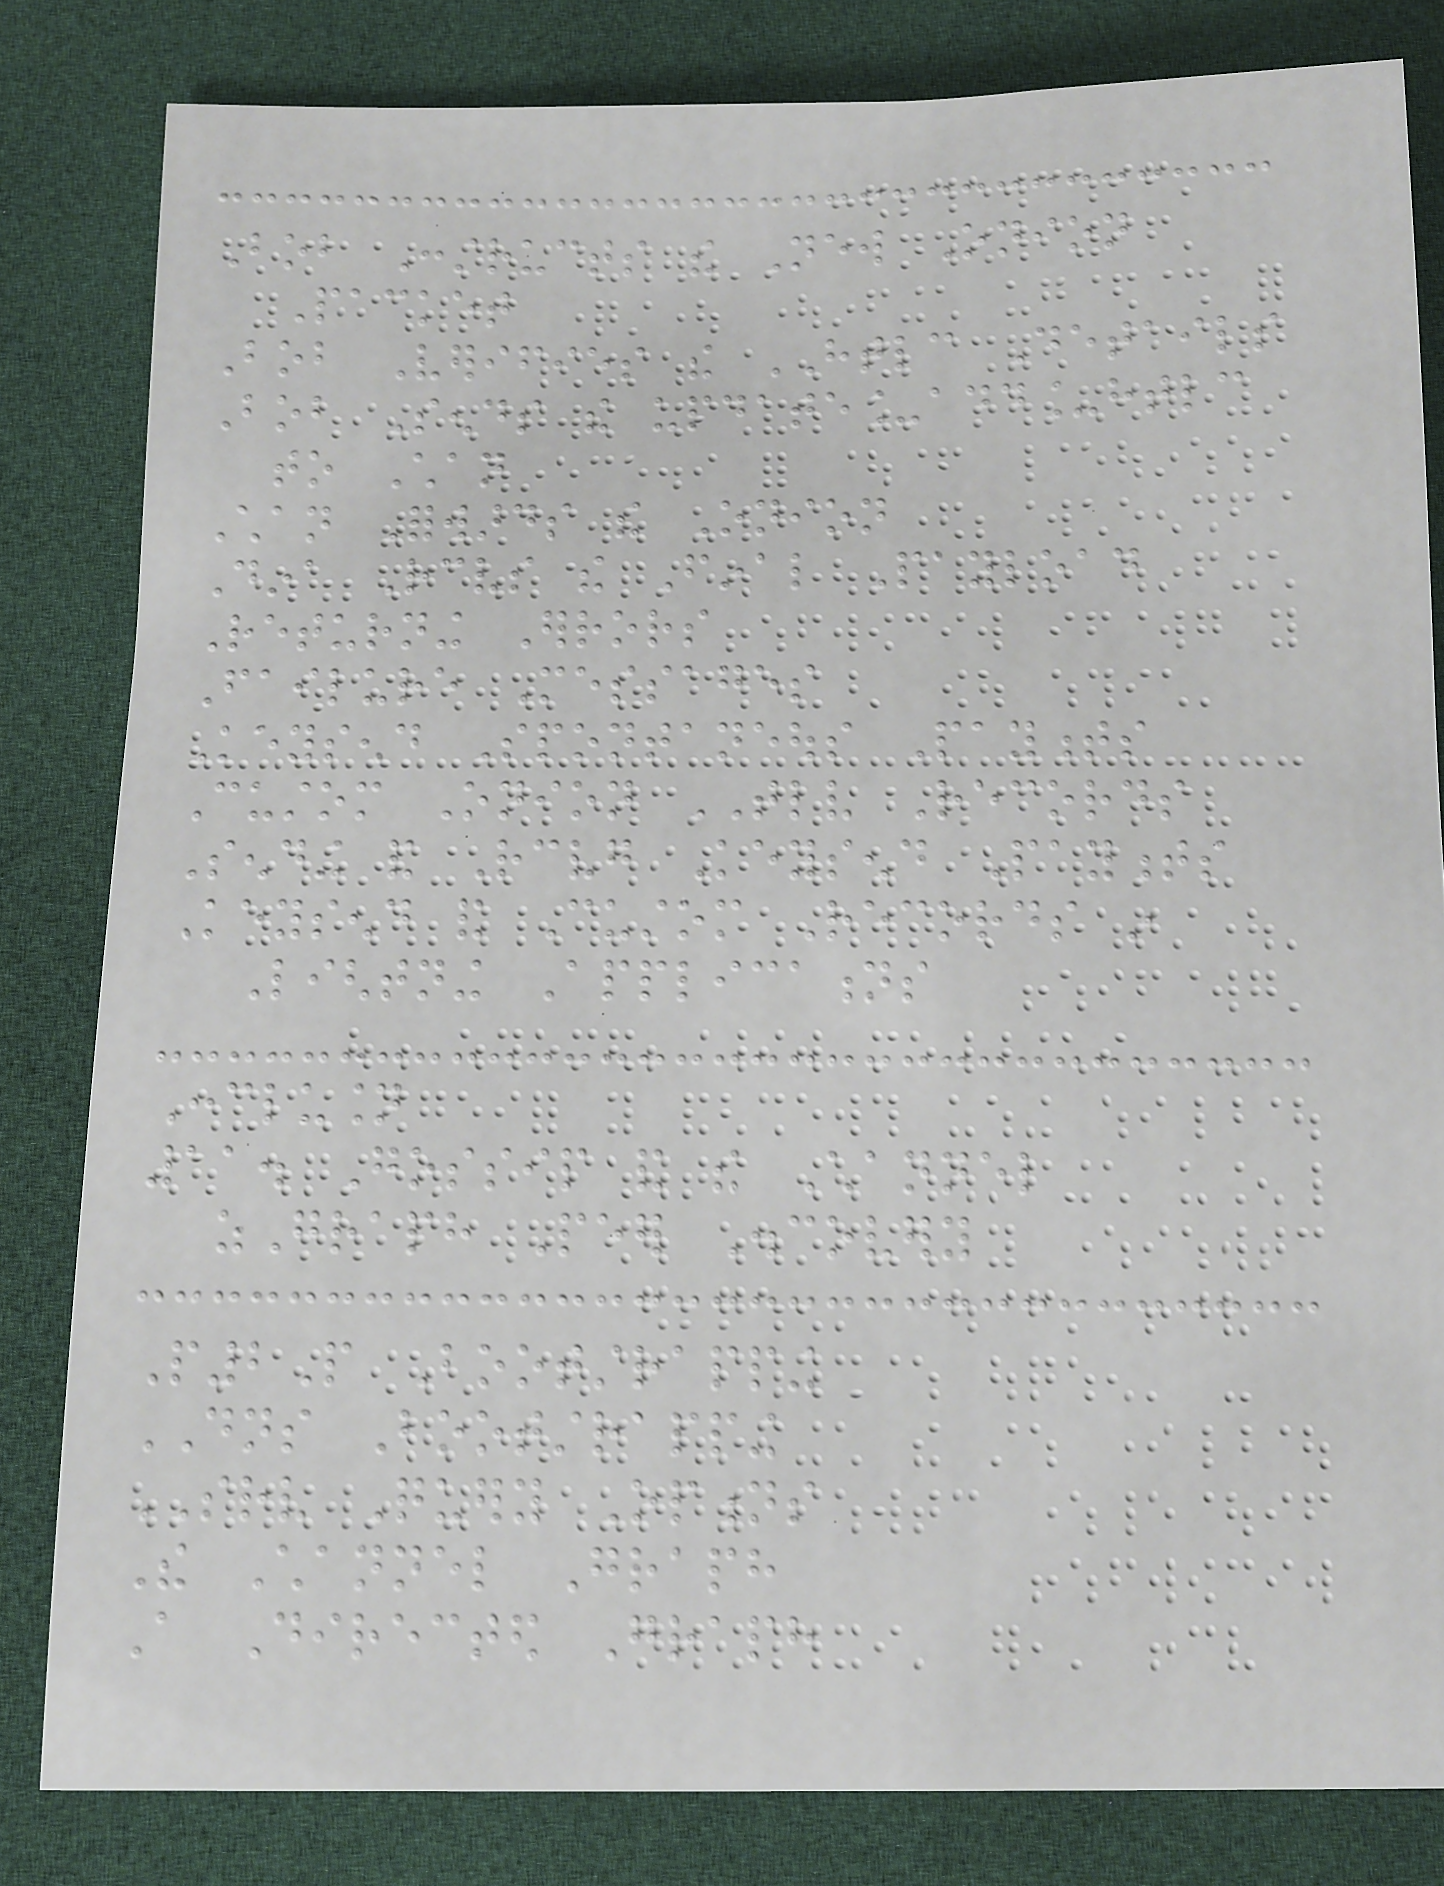Bob Constructs the New Onion
Packet
Bob Verifies the HTLC Details
Bob Sends the update_add_htlc
to Chan
Chan Forwards the Onion
Dina Receives the Final Payload
Returning Errors
Failure Messages
Keysend Spontaneous Payments
Custom Onion TLV Records
Sending and Receiving Keysend Payments
Keysend and Custom Records in
Lightning Applications
Conclusion
11. Gossip and the Channel
zGraph Peer Discovery
P2P Bootstrapping
DNS Bootstrapping
SRV Query Options
The Channel Graph
A Directed Graph
